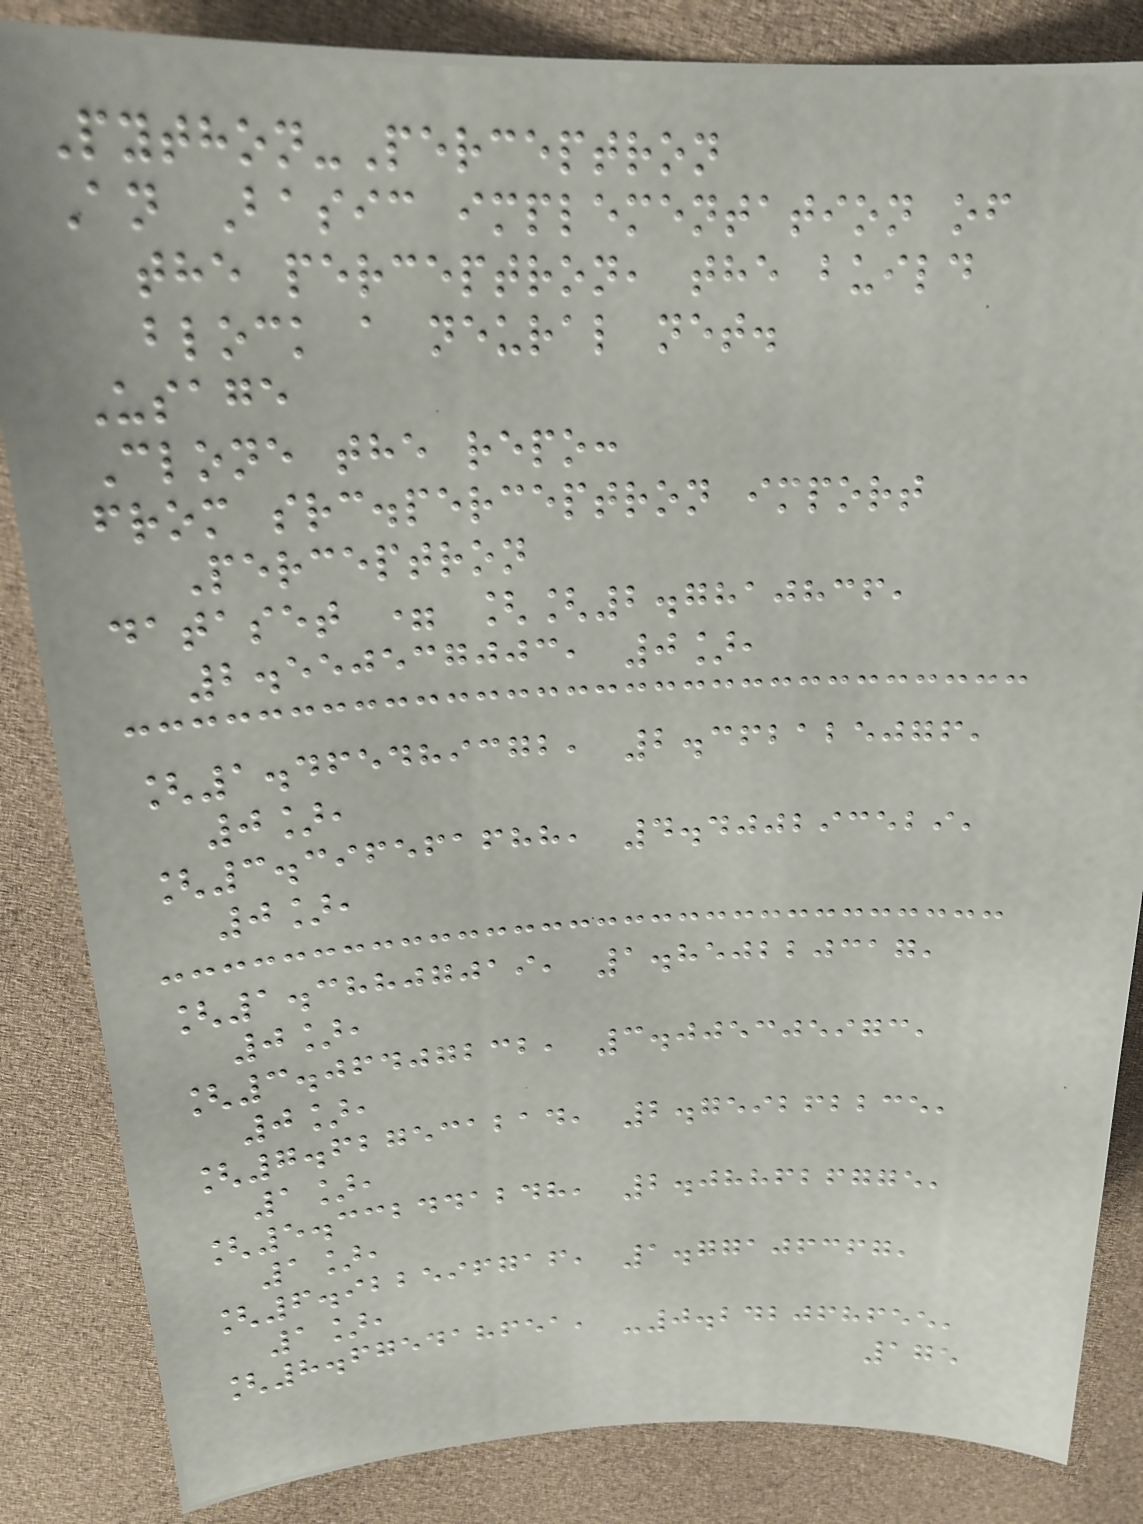Python-Perceptron
An Basic implementation of
the perceptron, the build
block a neural net.
Usage
Clone the repo:
from src.perceptron import
Perceptron
dataset = [[2.7810836,
2.550537003, 0],
[1.465489372, 2.362125076,
0],
[3.396561688, 4.400293529,
0],
[1.38807019, 1.850220317,
0],
[3.06407232, 3.005305973,
0],
[7.627531214, 2.759262235,
1],
[5.332441248, 2.088626775,
1],
[6.922596716, 1.77106367,
1],
[8.675418651, -0.242068655,
175
